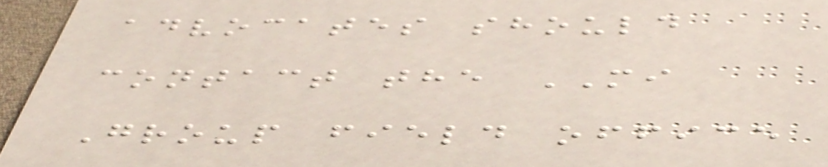advocates should
contact the MI
Group field office
